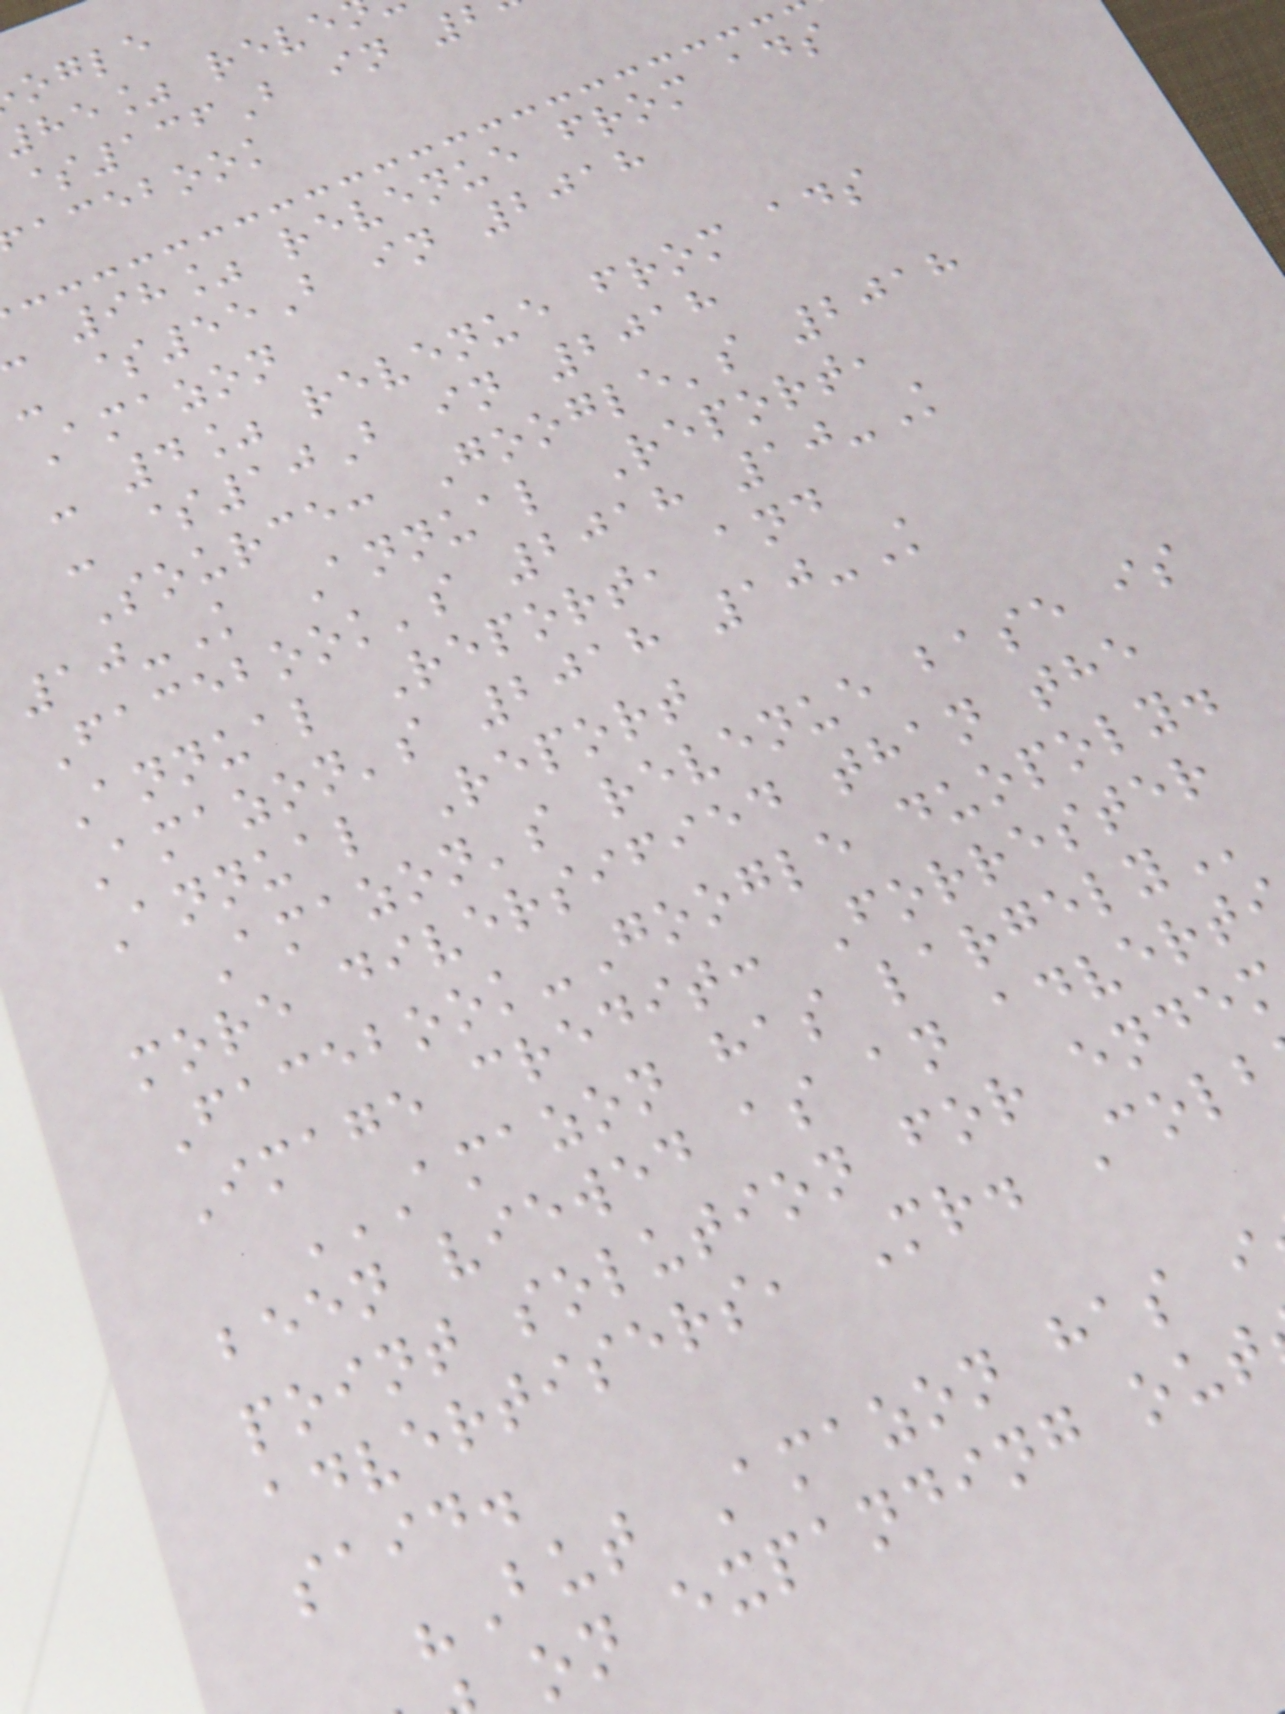ogle
85% reve
$136B in
acebook
98% revenue from ads
- $55B in 2018
Amazon
- 4% revenue from ads
- $10B in 2018
Source: Google's 2018
10-K Annual Report,
Facebook's 2018 10-K
Annual Report, and
Amazon's 2018 10-K
Annual Report
Amazon's revenue base is
more diversified than the
Facebook-Google duopoly.
Image credit: Forrester
AMAZON HAS LARGELY
been viewed as an advert
point solution for endem
advertisers, Mr. Colb
said.
"But Amazon has i
on expanding out
